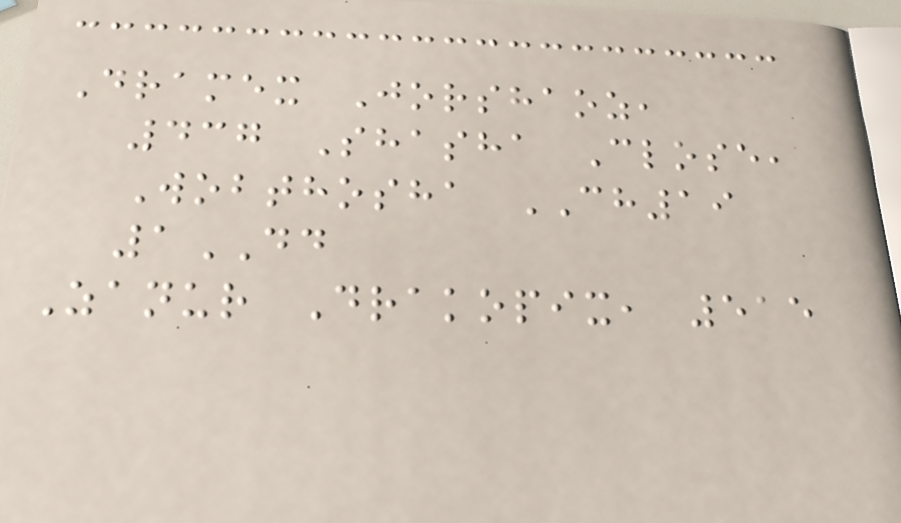Dramex Jorshaoz,
437 Shasha Close,
Wobthosha CH19
1DD
Zanur Drakopix, 515
